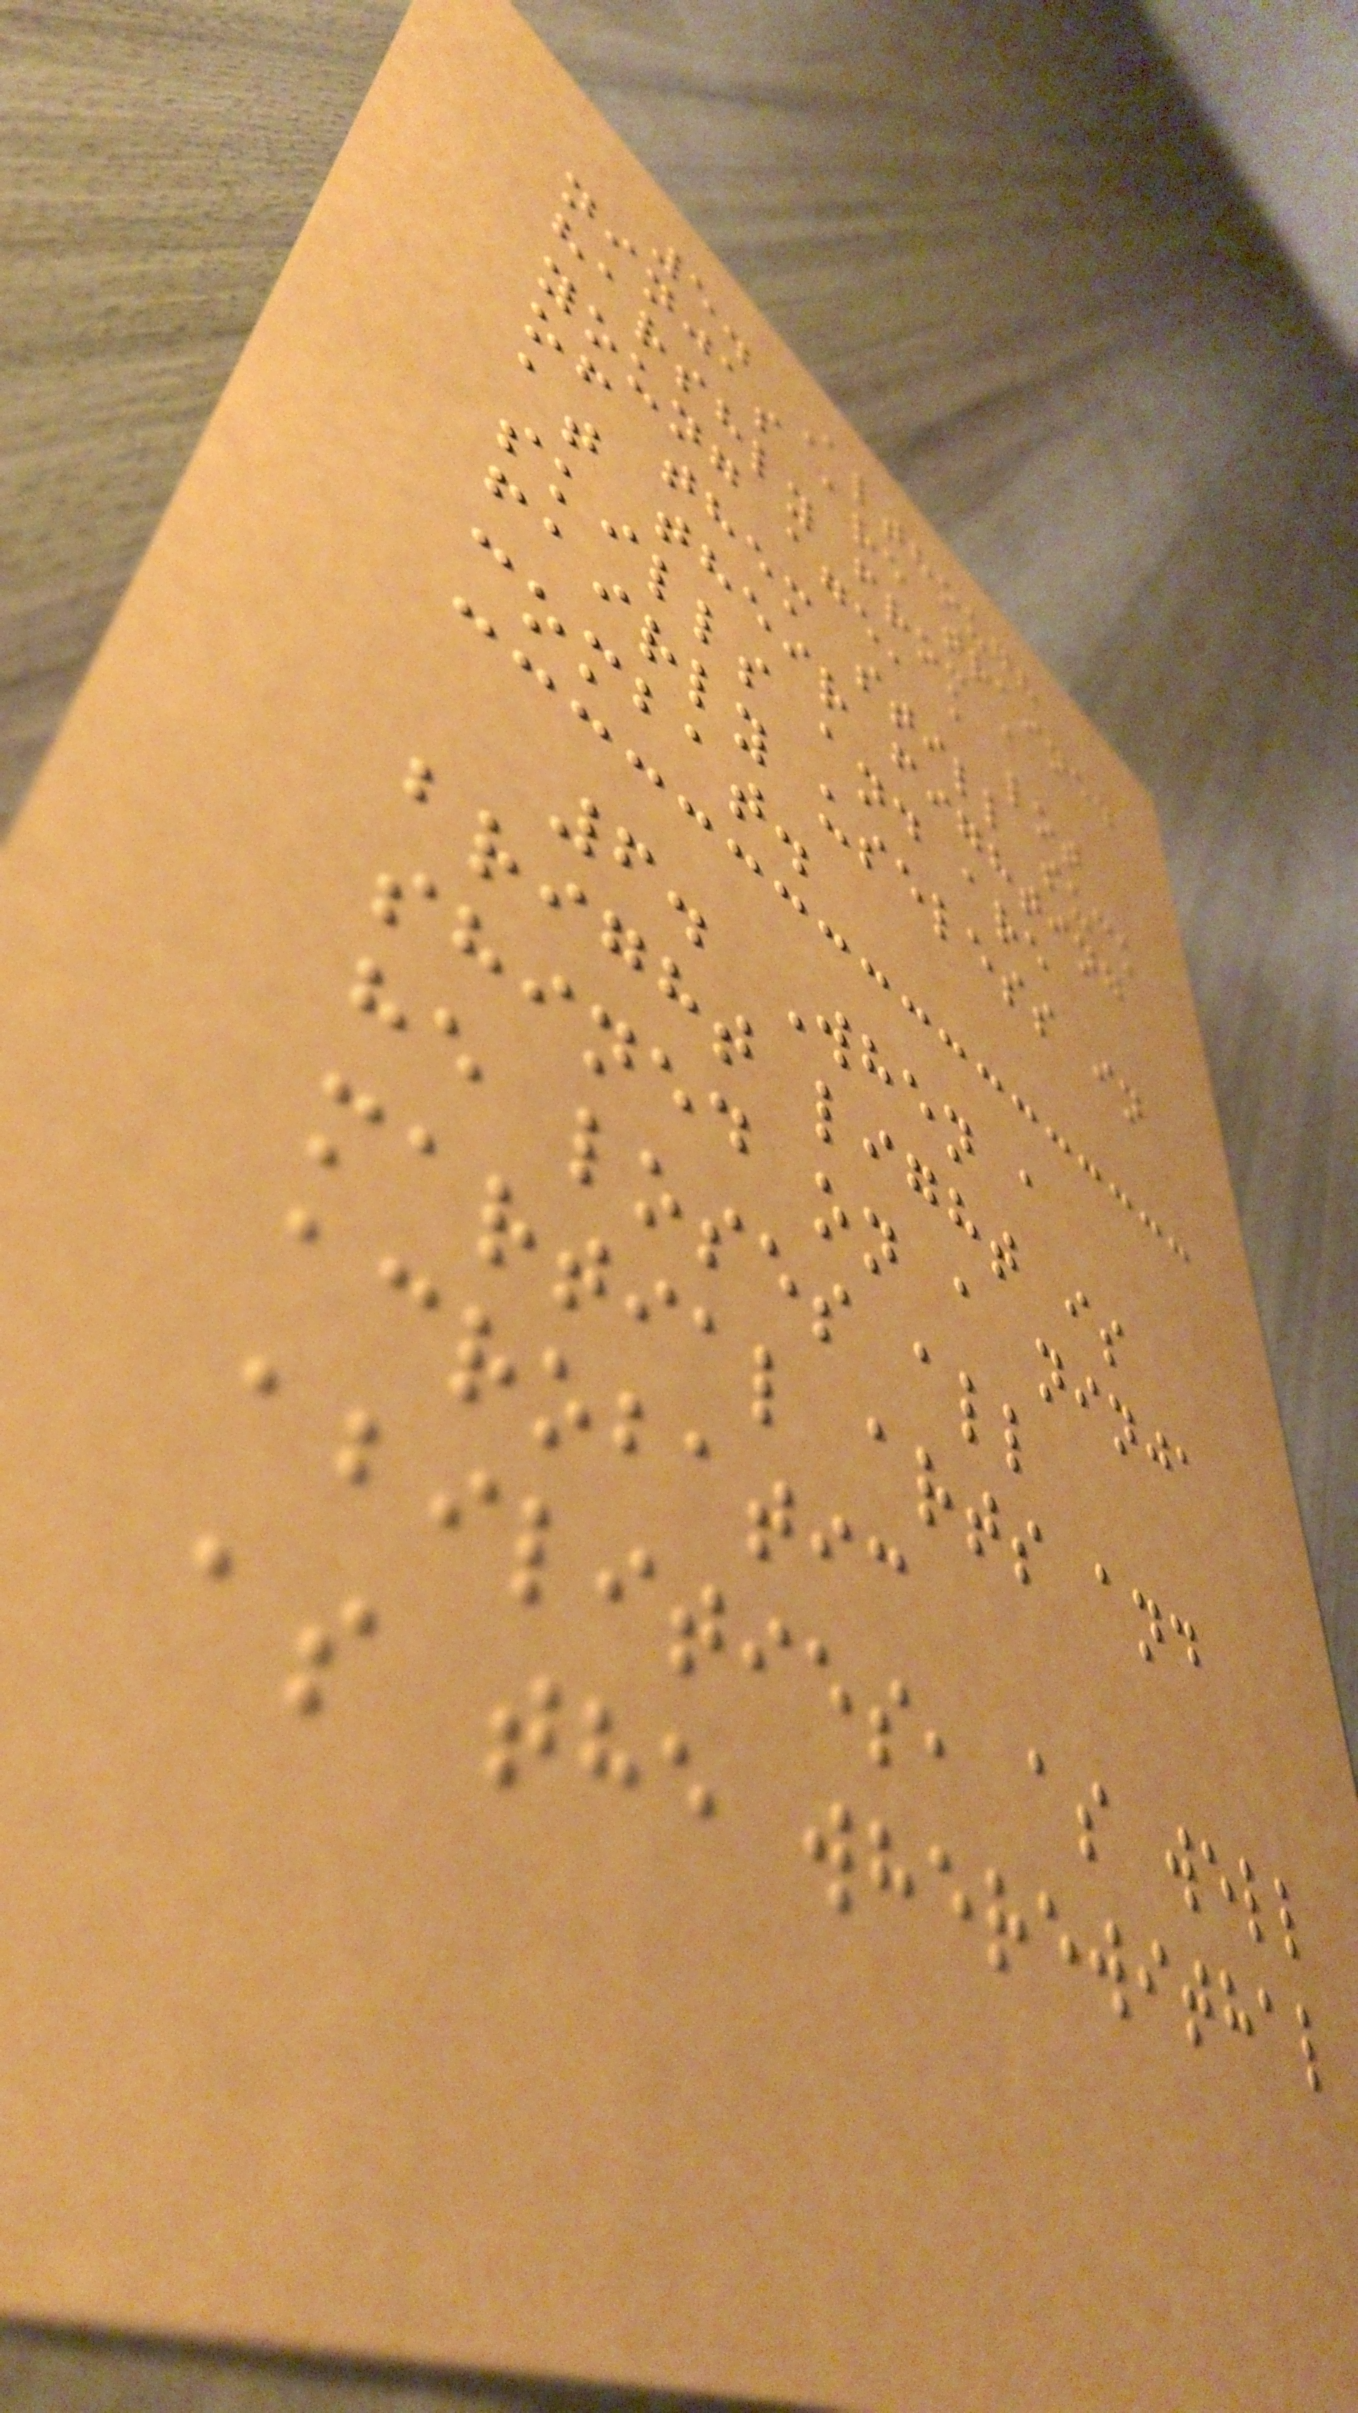5. Although
ninjas are trained
harshly from a
young age, a lot
of them still suck
at their fighting
skills and are
fairly useless in
combat.
6. When a
bright light is
shined on a ninja
he loses all
martial arts and
acrobatic
abilities, as well
as the wherewithal
